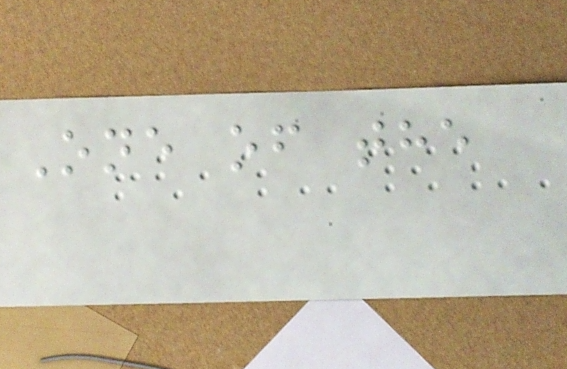One of the
